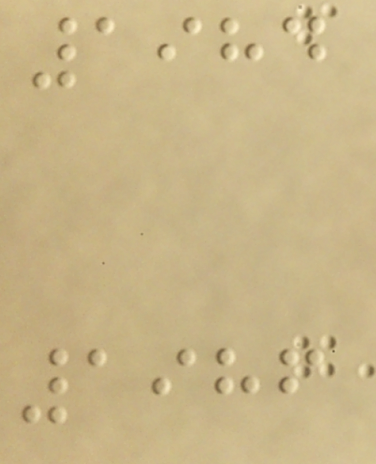1984
1986
